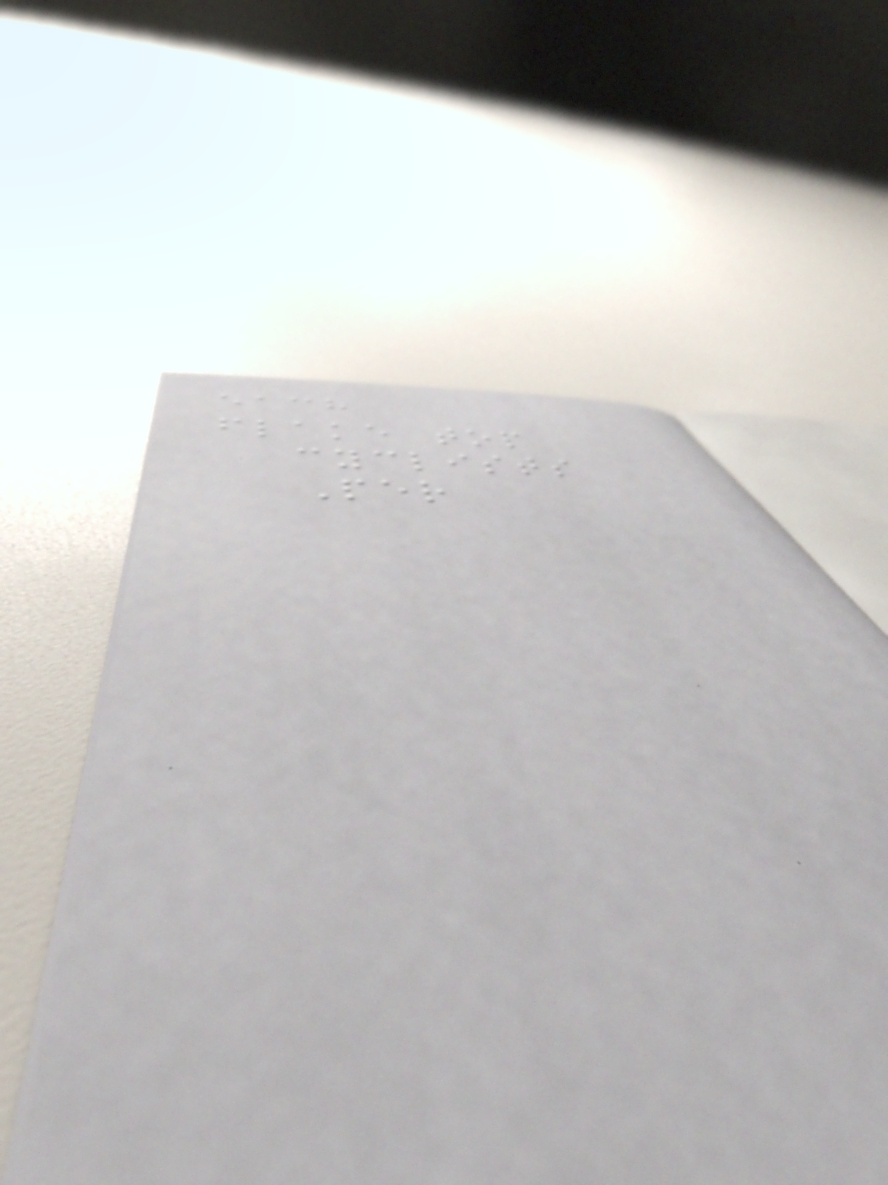each
flake top
cyclists
Per
